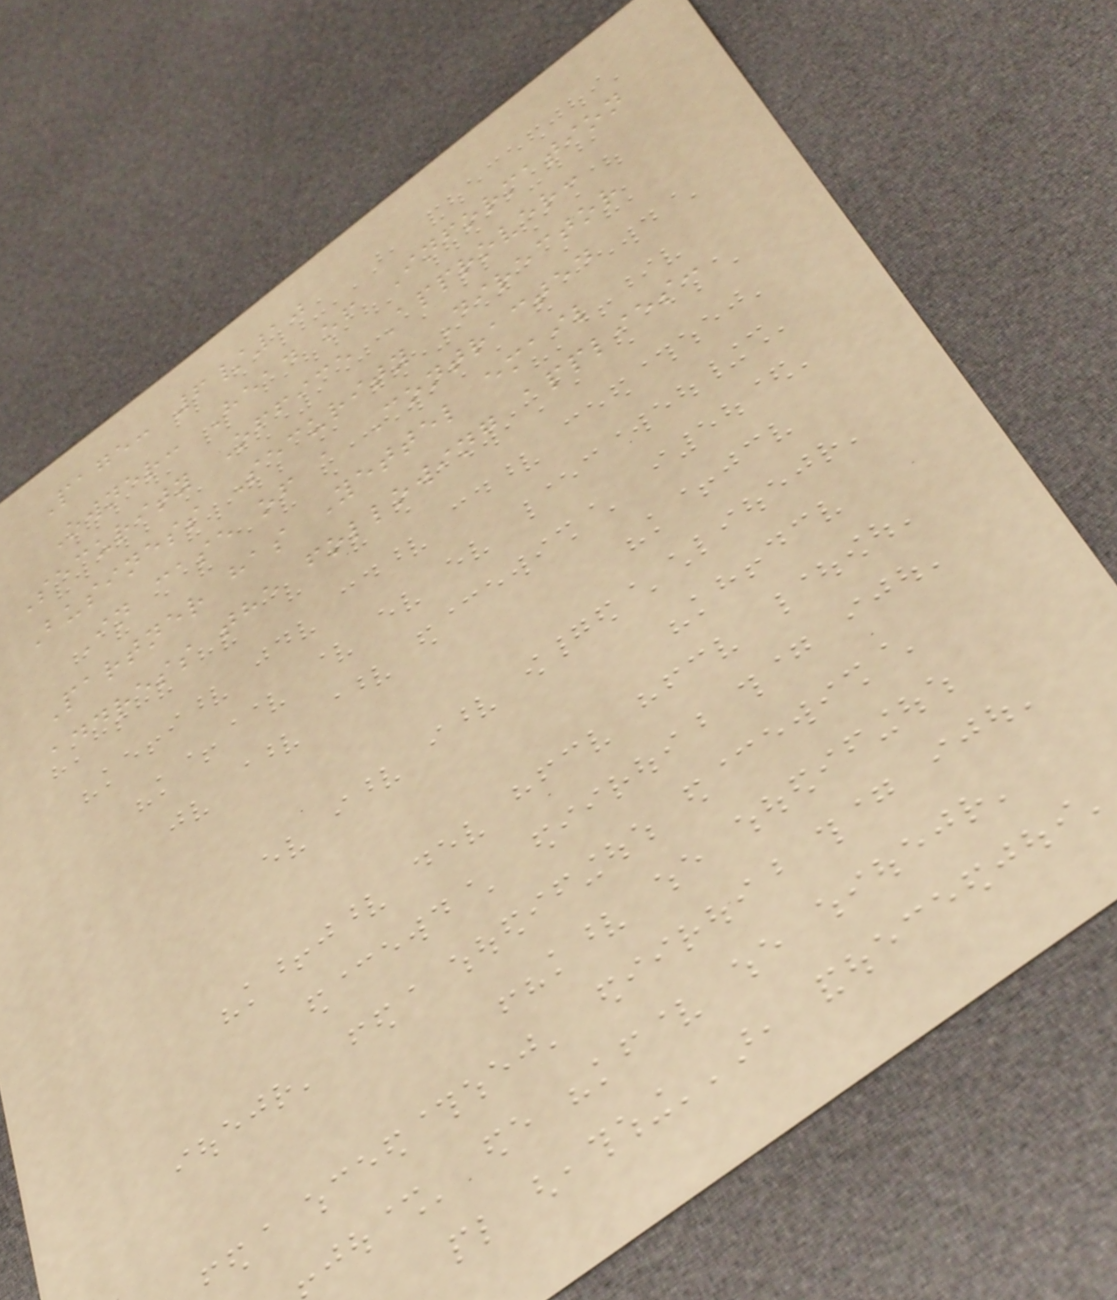Page: 6/10
Owner: Head of Information
Security Office Approver:
Business Security Director
In case of a Contracted
Partner has Yettel email
address the following applies:
